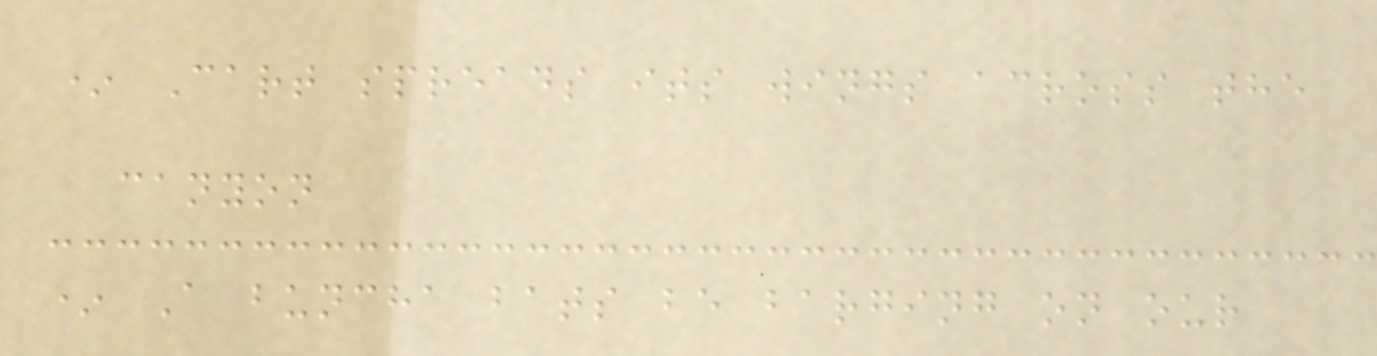* Cart spreads its wings across the
canyon
* A buncha bats be barging on our
